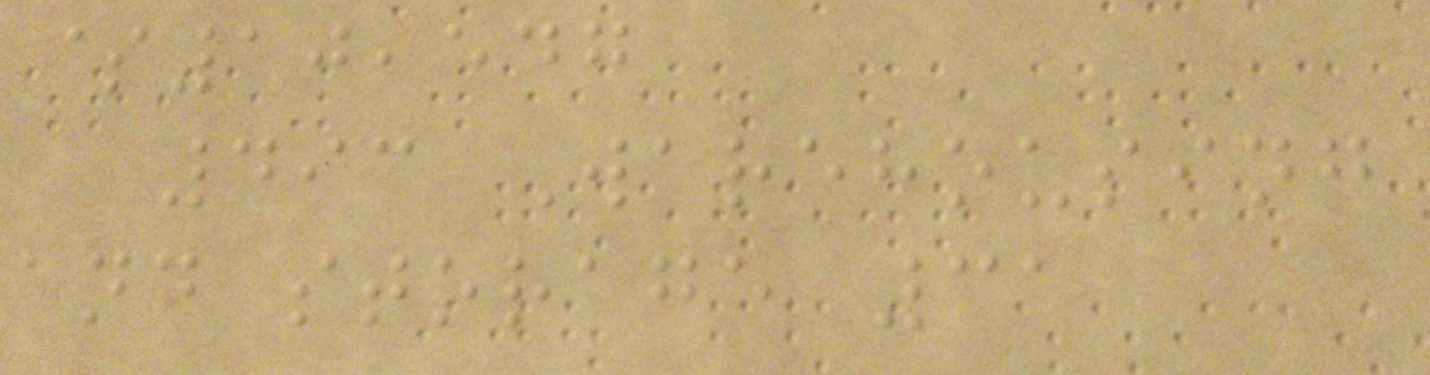$10,547
493 Warehousing
and storage 31
